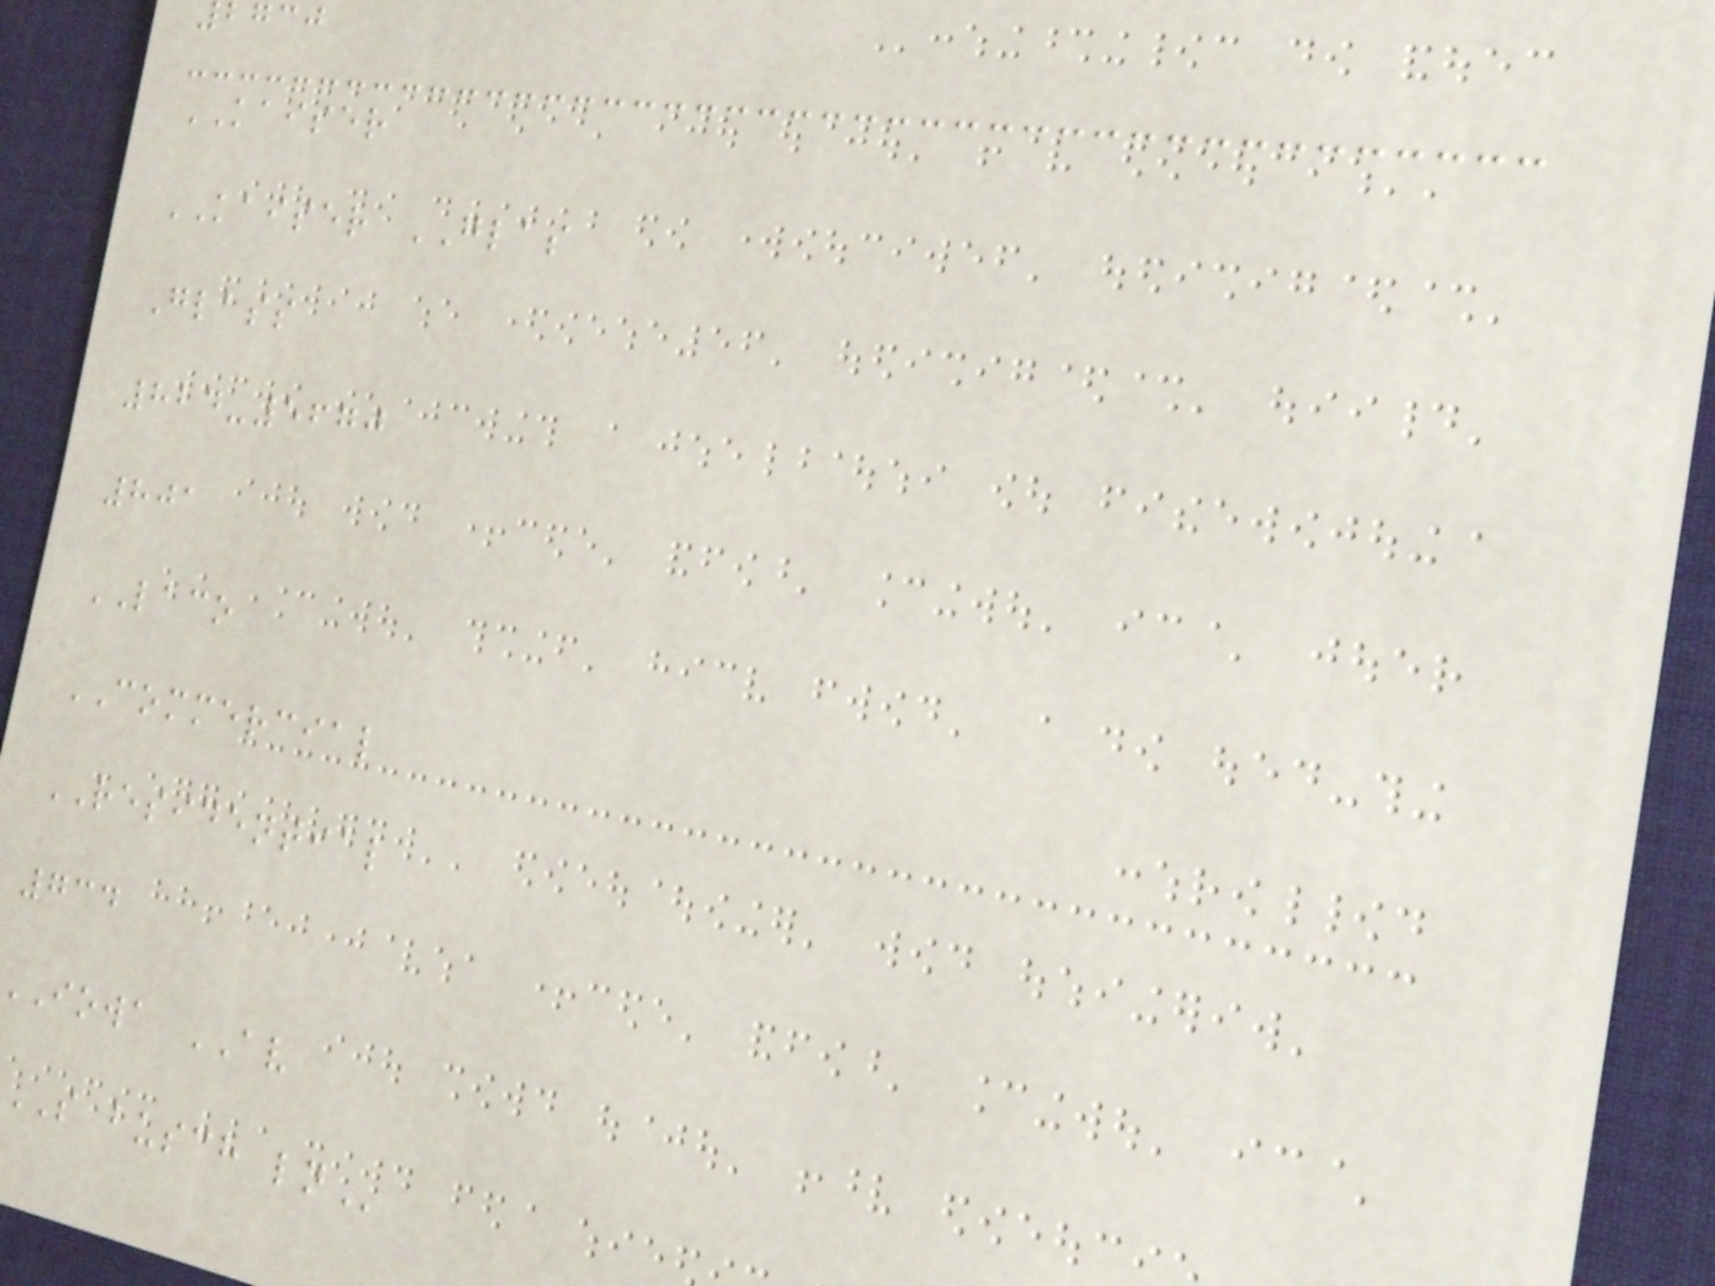bgcj
KAISER
KAISER GLAS
Glass
824-5670
801
LACO
COMMERCIAL
RESIDENTIAL
734
iowa AV
S busch
